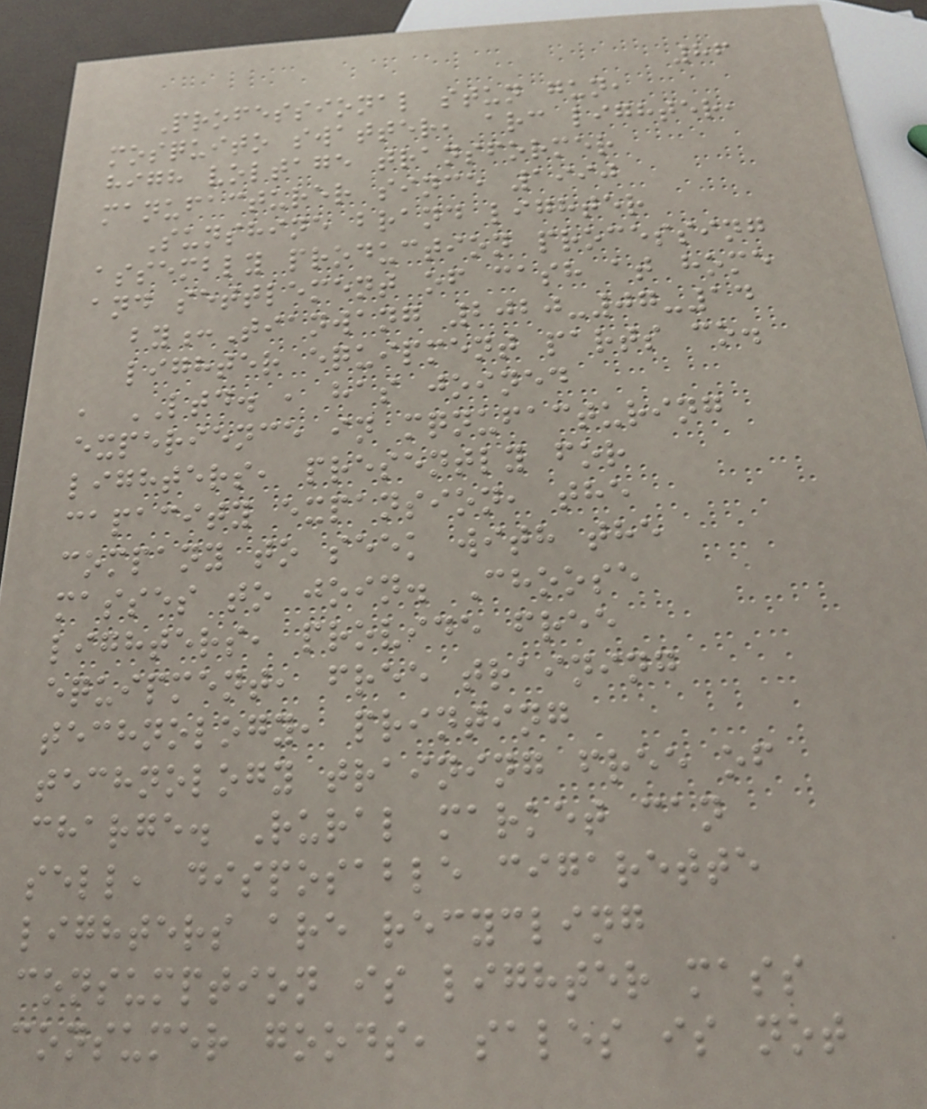86
Professional stun gun,
mosquito swatter, arc lighter,
high voltage transformer
manufacturer since 1990
Sunshine brand lighter
assembly production processing
and settlement of cash at home
by:Tianwang 2020-07-14
lighter equipment parts co.
, LTD. , has joined
experience in mqnufacturing
lighters, presently for
capacity expansion, the
company to seek with the
masses to join. Choose
lighters, provide free
equipment, free training
technology, printing
technology training free of
charge. Rural market can
sell, disposable cigarette
lighters are recycling
consumption is lighter mass
consumer goods, sales is not
